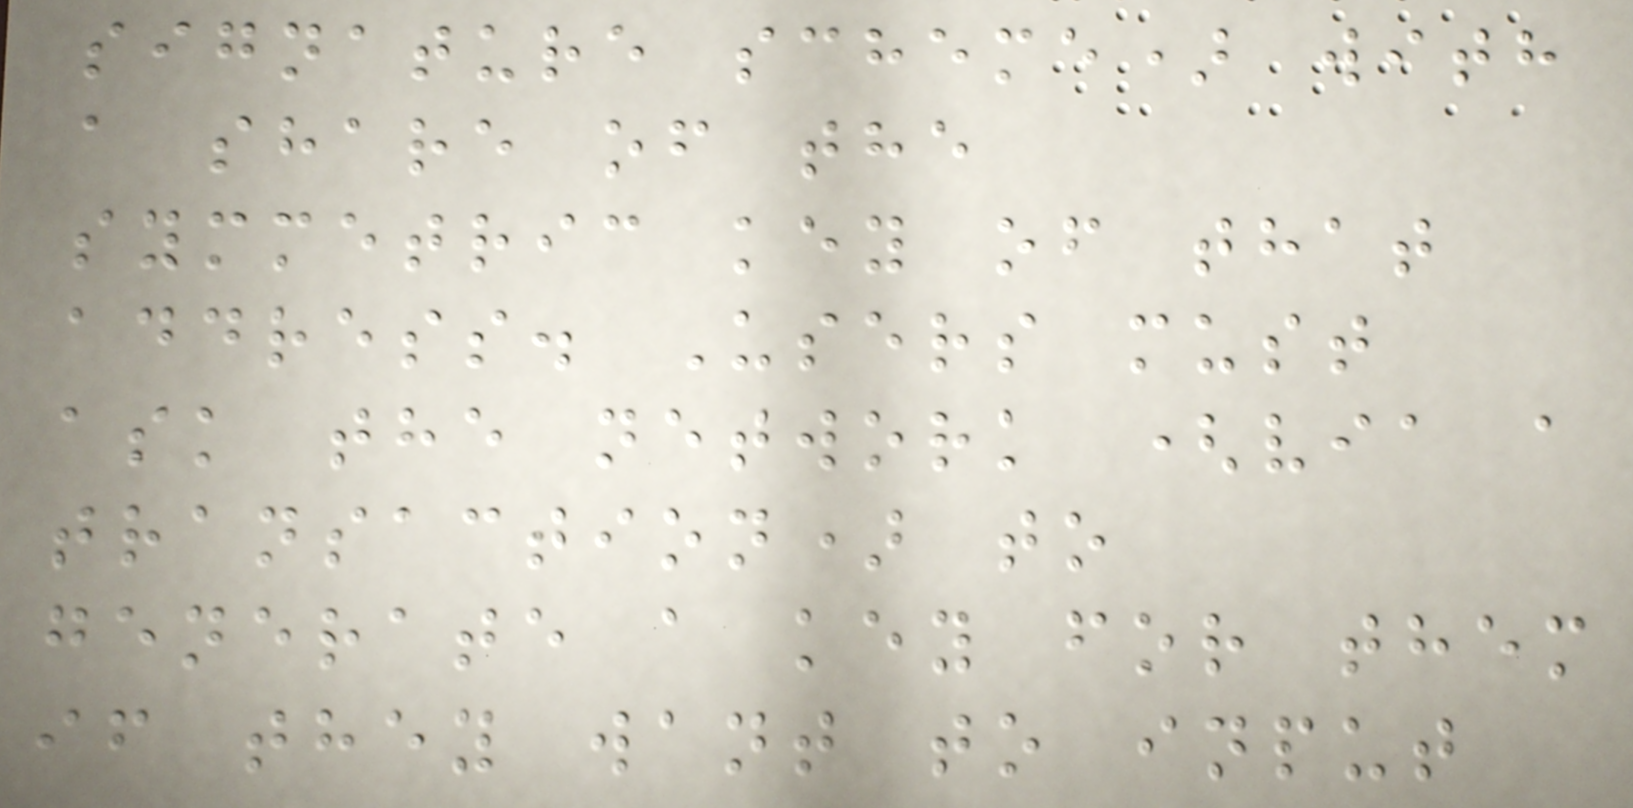signature scheme) with
a share of the
symmetric key of that
address. Users must
ask the network (via a
transaction) to
generate a key for them
if they want to input
